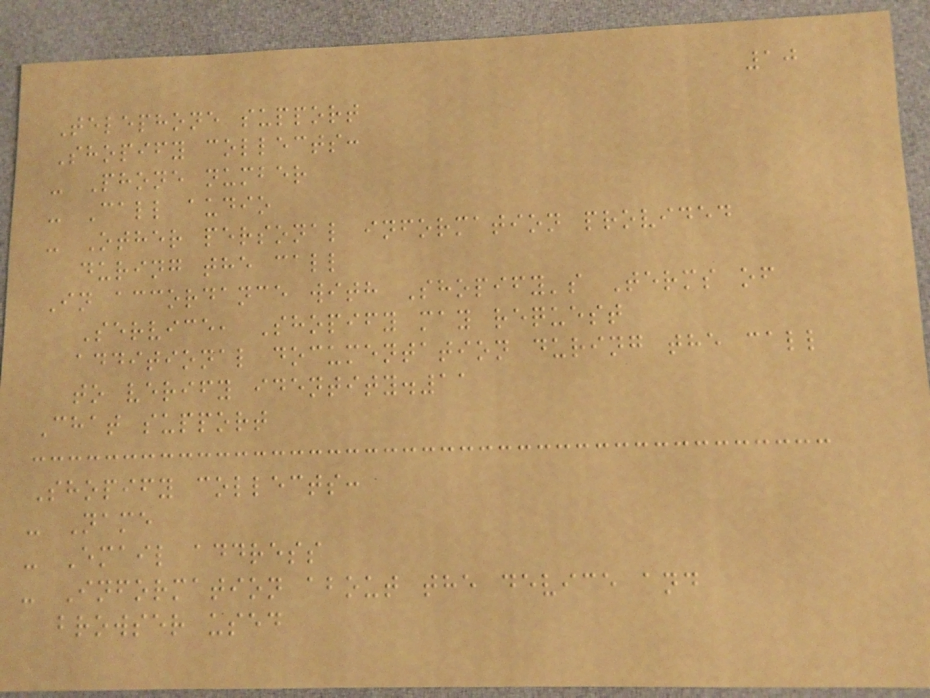10
Telephone support
Shopify collects:
- Phone number
- Call audio
- Other personal information provided
during the call
In accordance with Shopify's Terms of
Service, Shopify may request
additional documentation during the call
to verify identity.11
Chat support
Shopify collects:
- Name
- Email address
- Information about the device and
browser used
